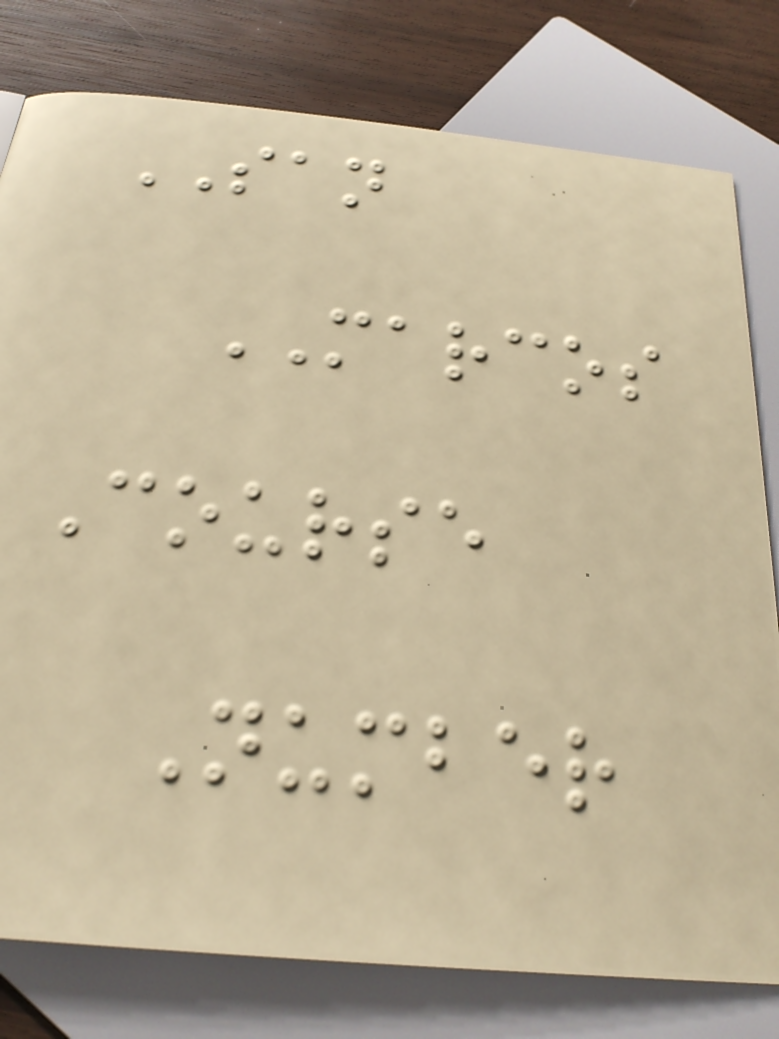SAN
MARCOS
Course
Number
